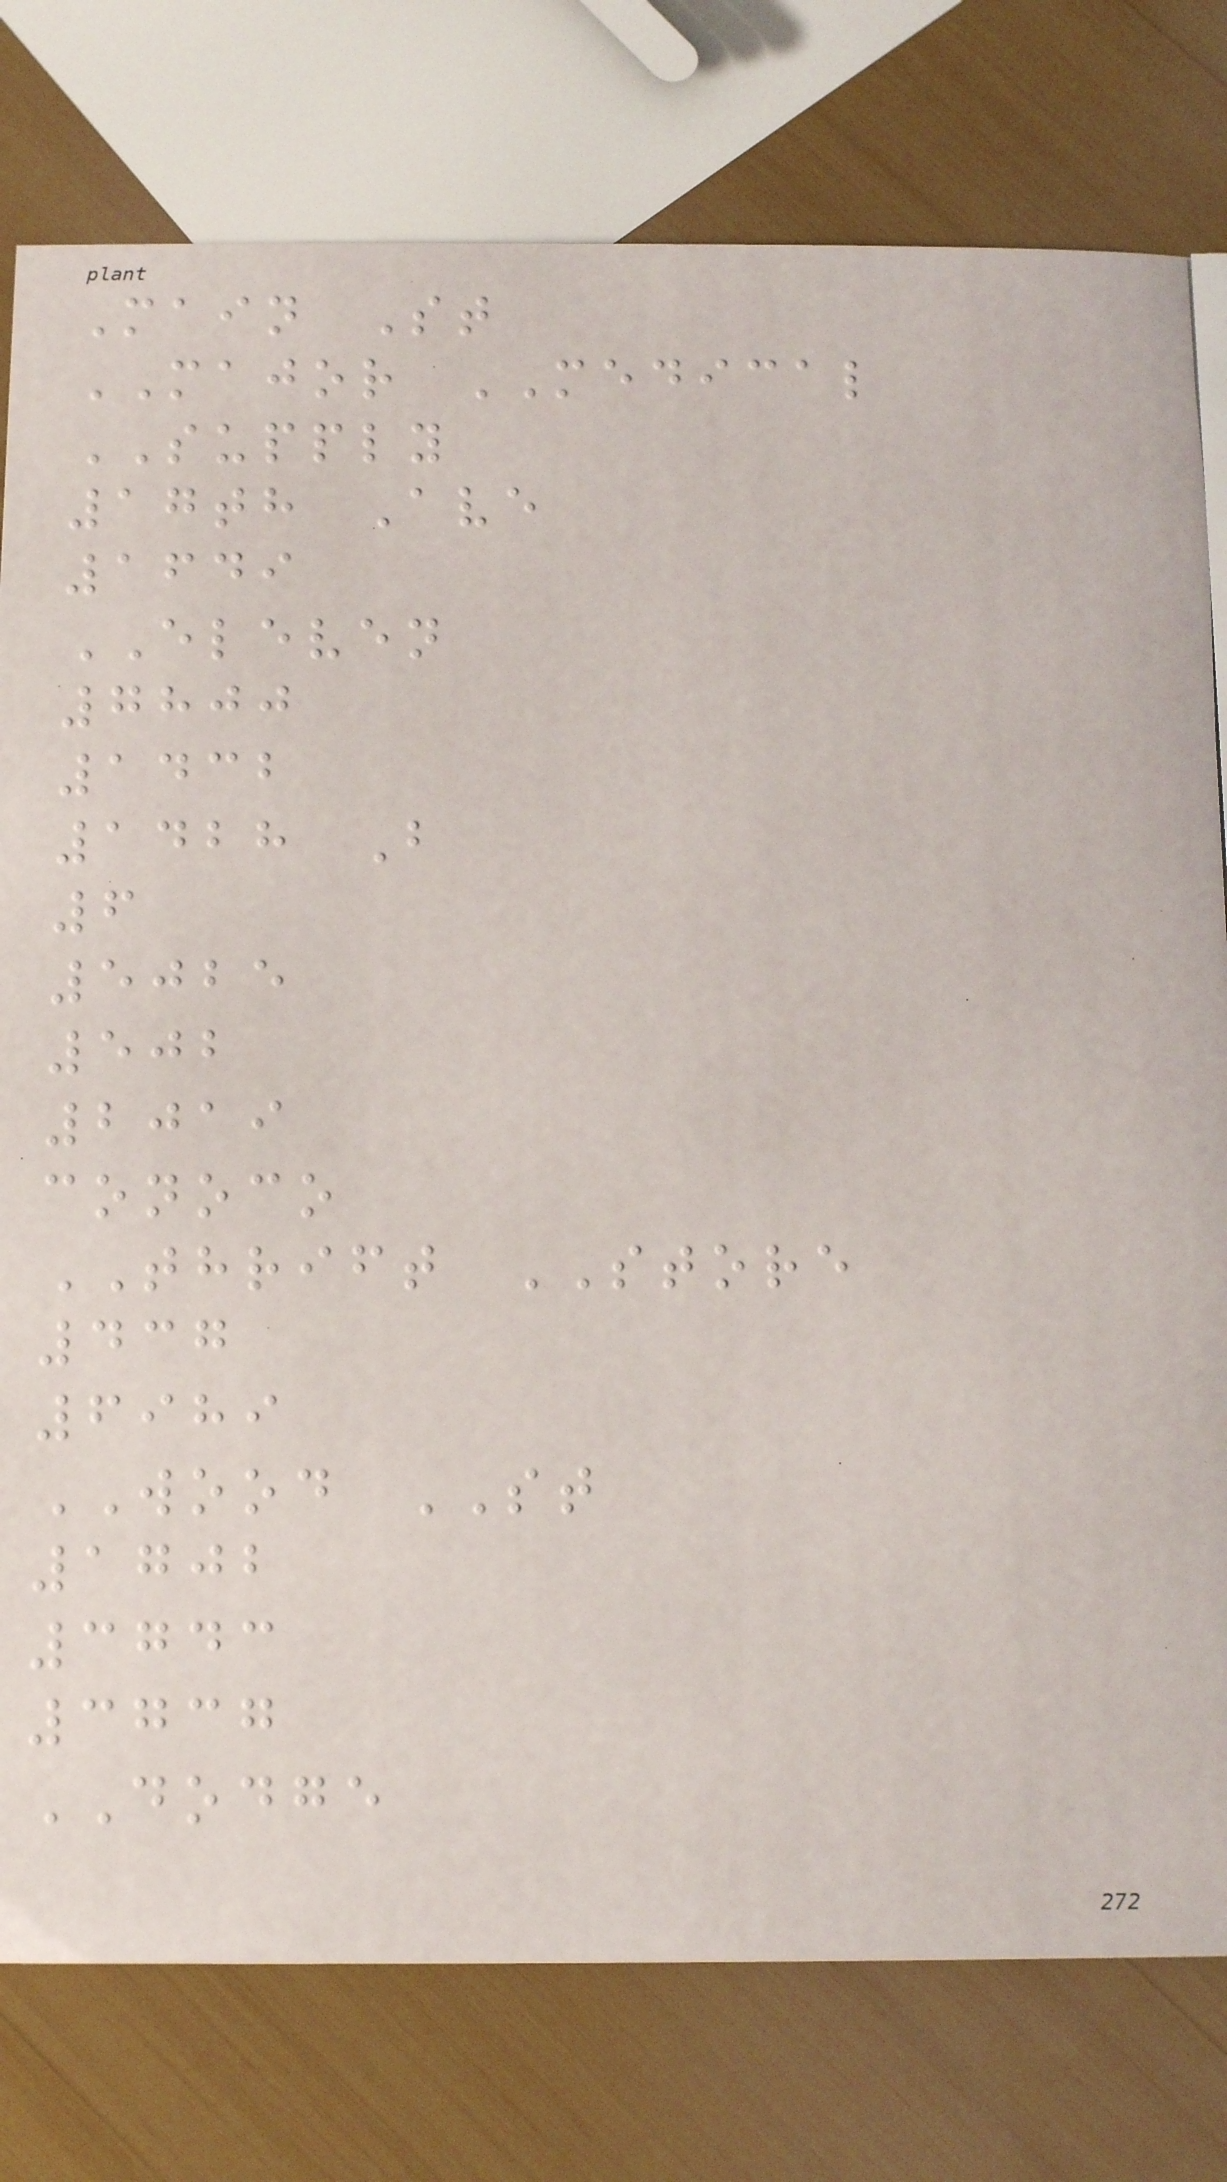Main St
MAJOR MEDICAL
SUPPLY
17th Ave
1649
ELEVEN
7800
1432
1428 B
6
5025
502
2019
conoco
THRIFT STORE
437
6989
WOOD ST
1702
3743
3737
DODGE
